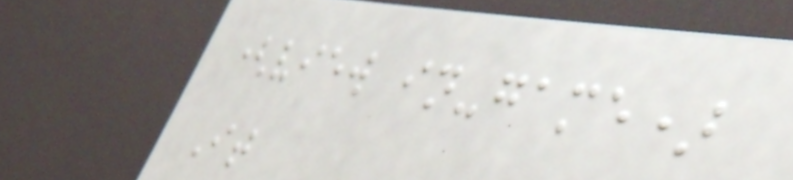(view in-game)
It
